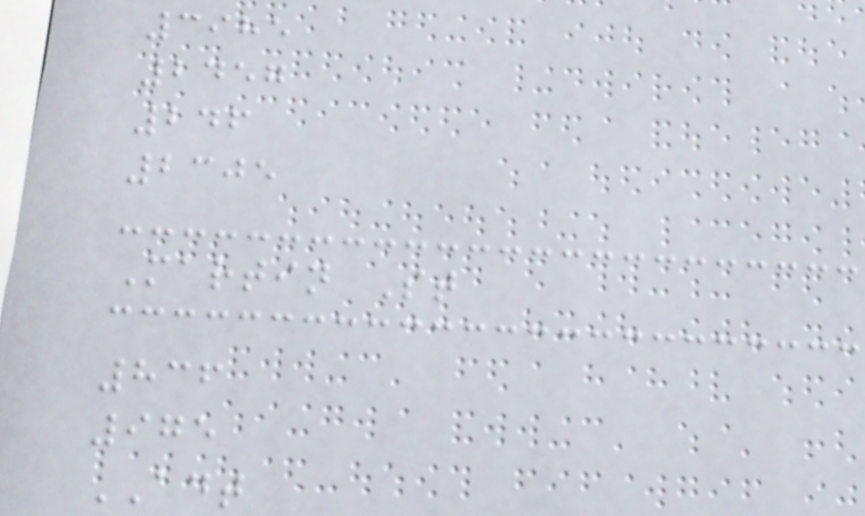3985
2457
246
2305
Martin St
836
975
ADT
